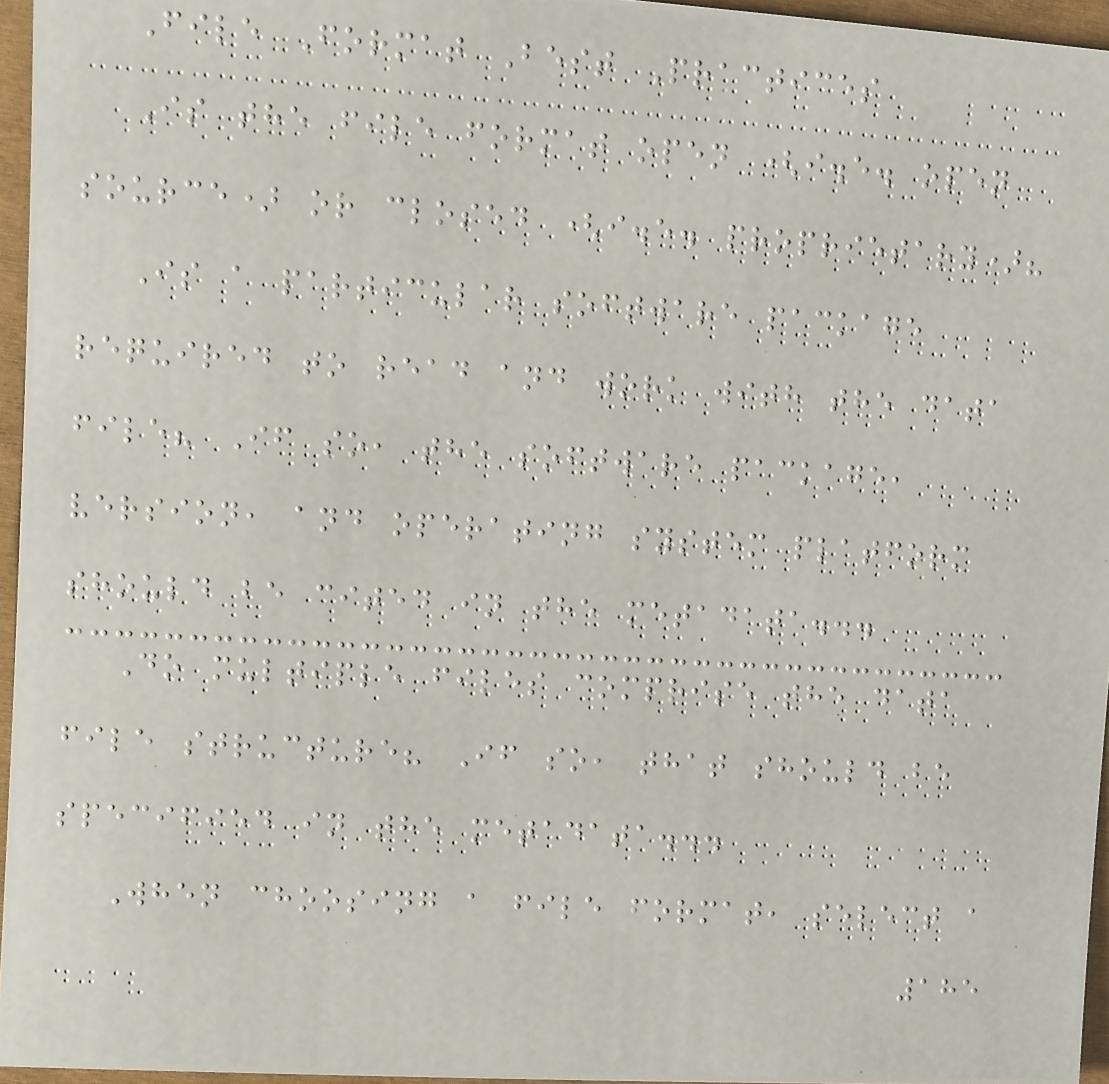File Format Best Practices
Is the file format open (i.e. open
source) or closed (i.e. proprietary)?
Is a particular software package
required to read and work with the data
file? If so, the software package,
version, and operating system platform
should be cited in the metadata...
Do multiple files comprise the data
file structure? If so, that should be
specified in the metadata...
When choosing a file format, select a
185
